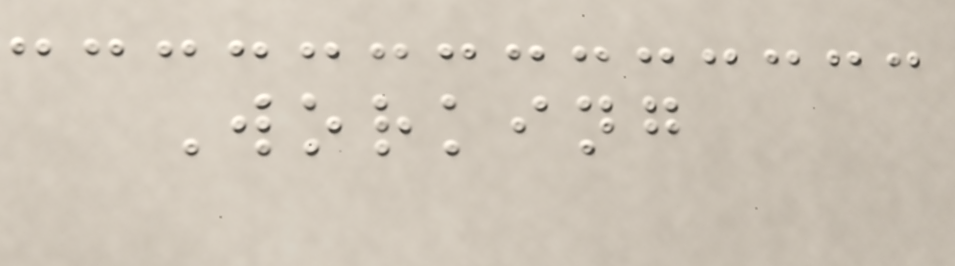Working
